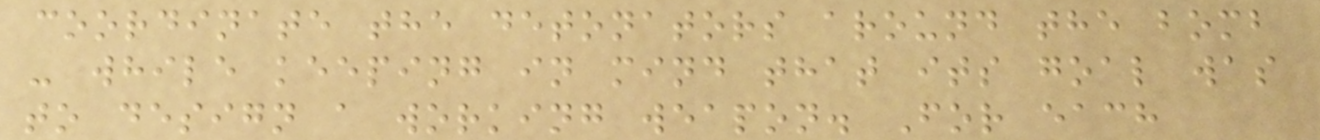coordinate the detonators around the bomb
- while keeping in mind that its goal was
to design a working weapon. For each
